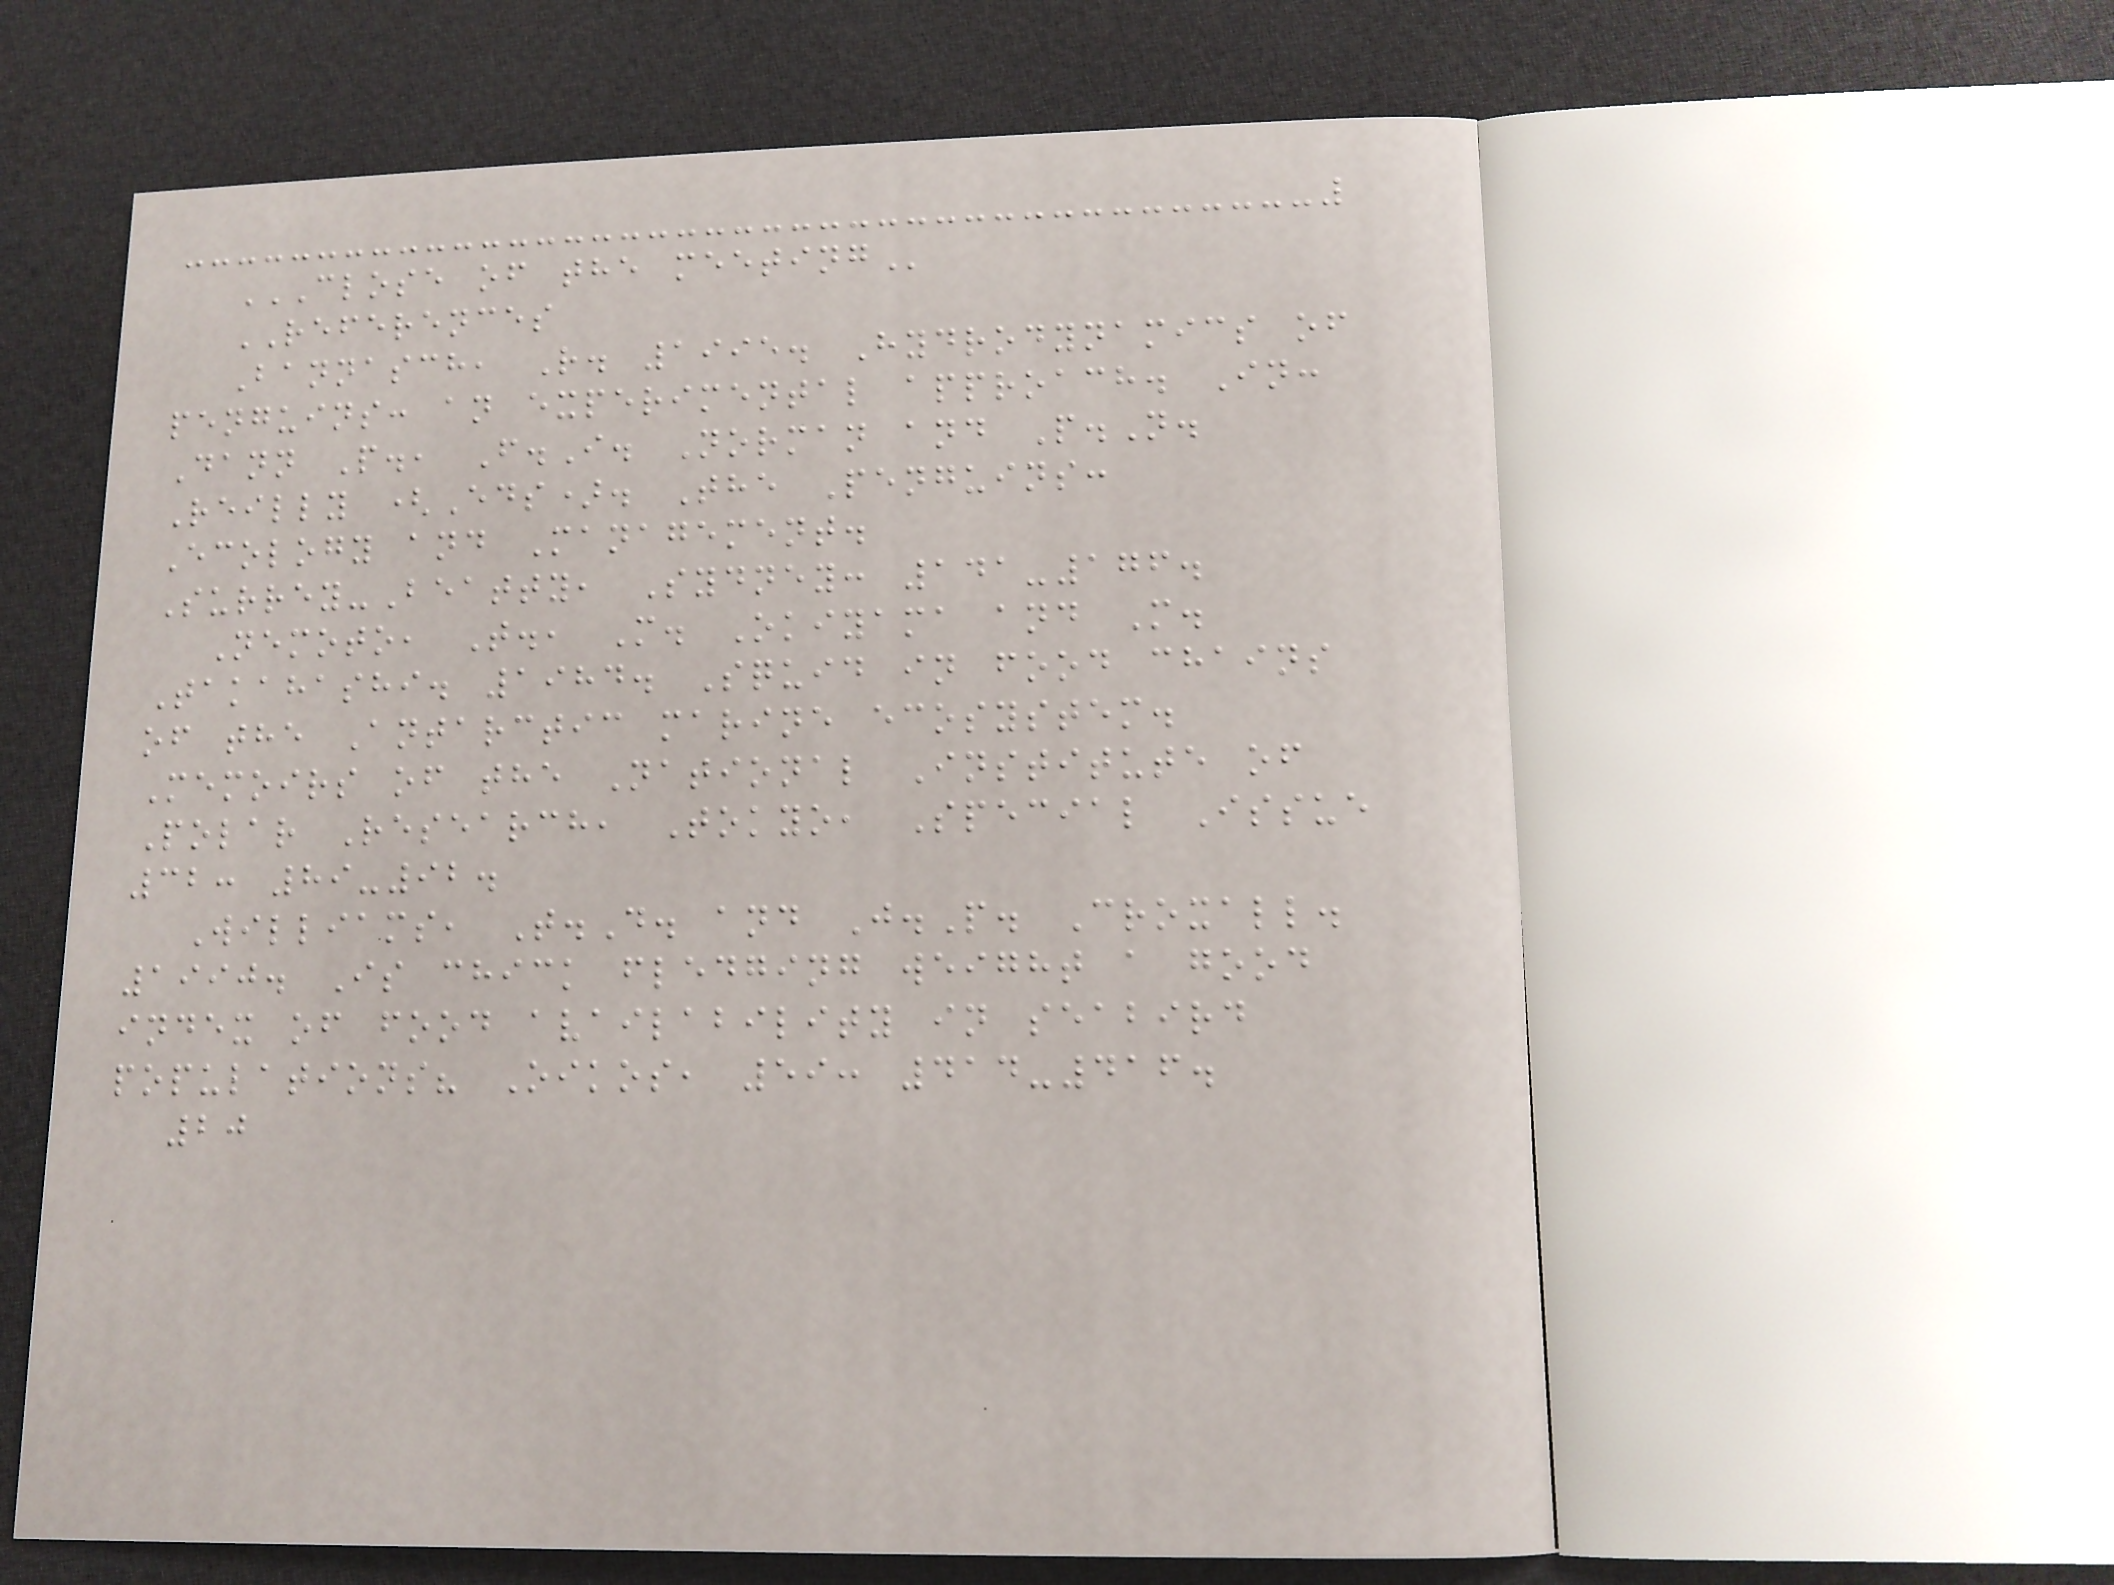CLOSE OF THE MEETING
REFERENCES
Bannasch, R. 1995. Hydrodynamics of
penguins: an experimental approach. In:
Dann P., F.I. Norman and P.N.
Reilly (Eds). The Penguins:
Ecology and Management.
Surrey-Beatty, Sydney: 141-176.
Nemoto, T., M. Okiyama and M.
Takahashi. 1984. Squid in food chains
of the Antarctic marine ecosystem.
Memoirs of the National Institute of
Polar Research, Tokyo, Special Issue
32: 89-92.
Williams, T.D. and J.P. Croxall.
1990. Is chick fledging weight a good
index of food availability in seabird
populations? Oikos, 59: 414-416.
20
